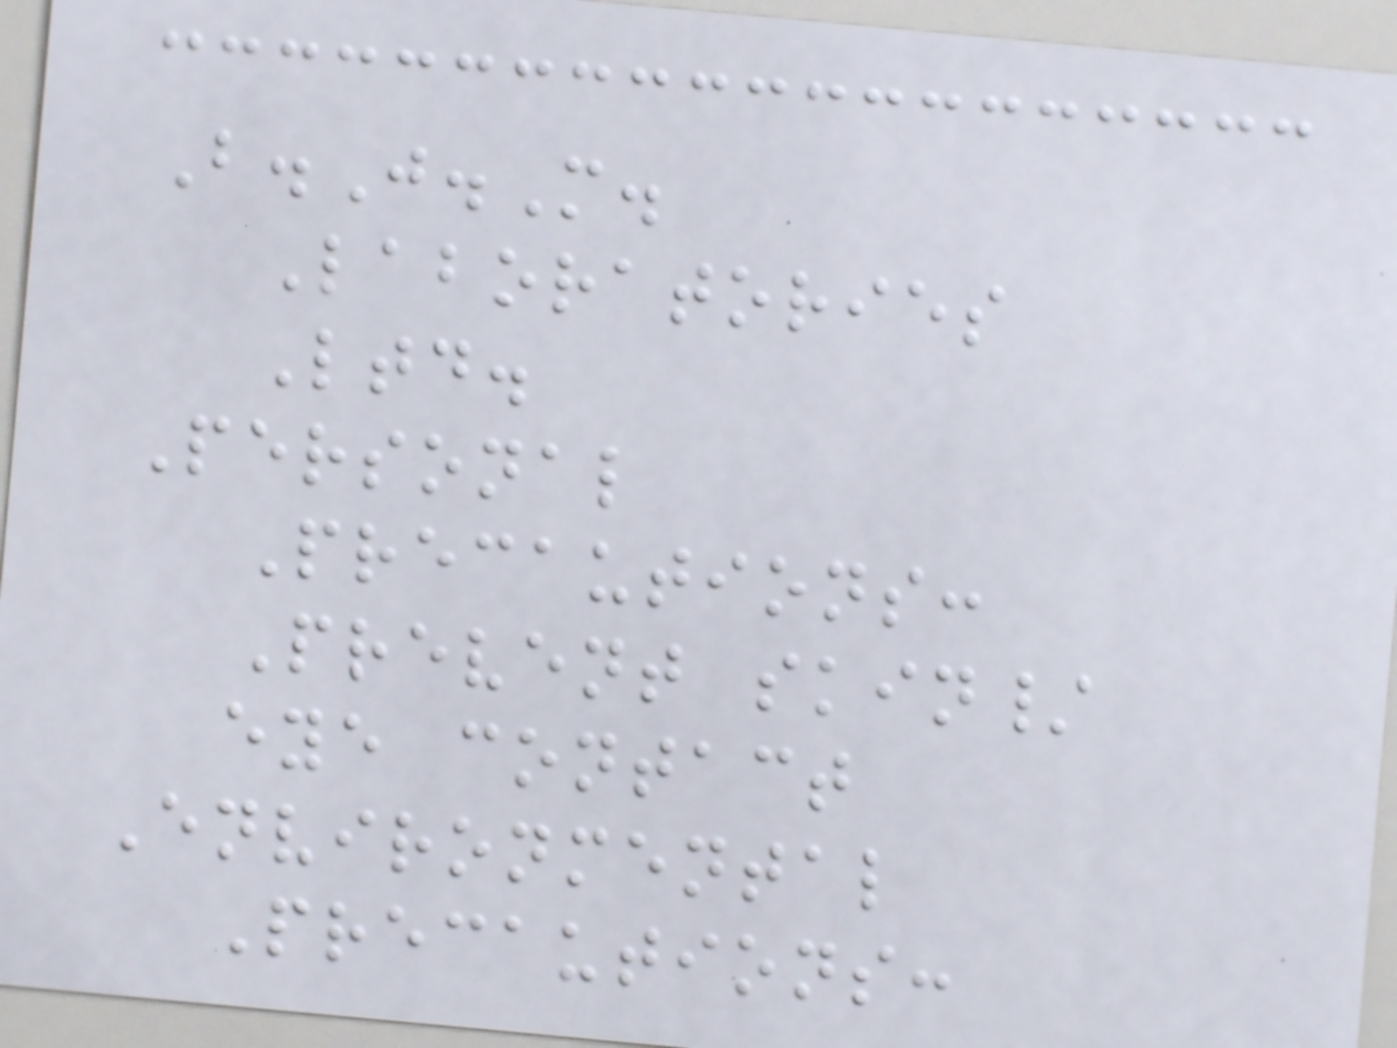B.J.M.
Laboratories
Ltd.
Personal
Precautions:
Prevent skin/
eye contact
Environmental
Precautions:
